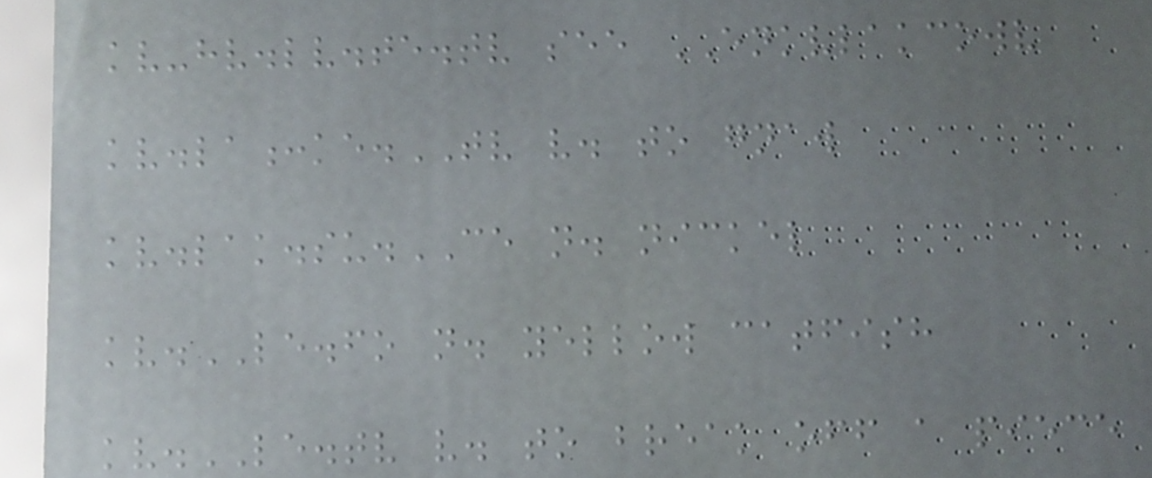kv-hv.lv.te.tv see ENKVLAKCOWV
kv.la:ke.TV v. to gnaw
kv.lak.su.CE n. nickel
kv.LE.fo n. yellow catfish
kv.LE.tv v. to break off a piece
